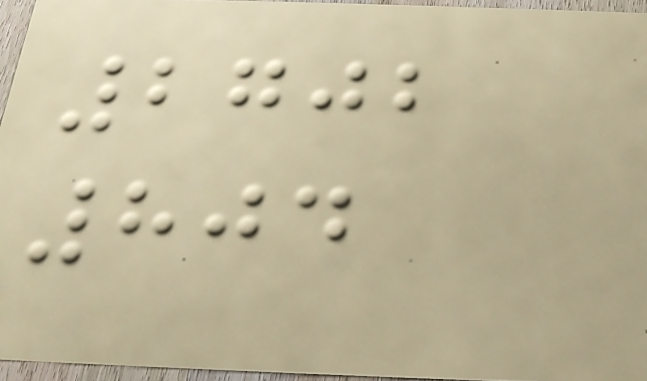2702
804
